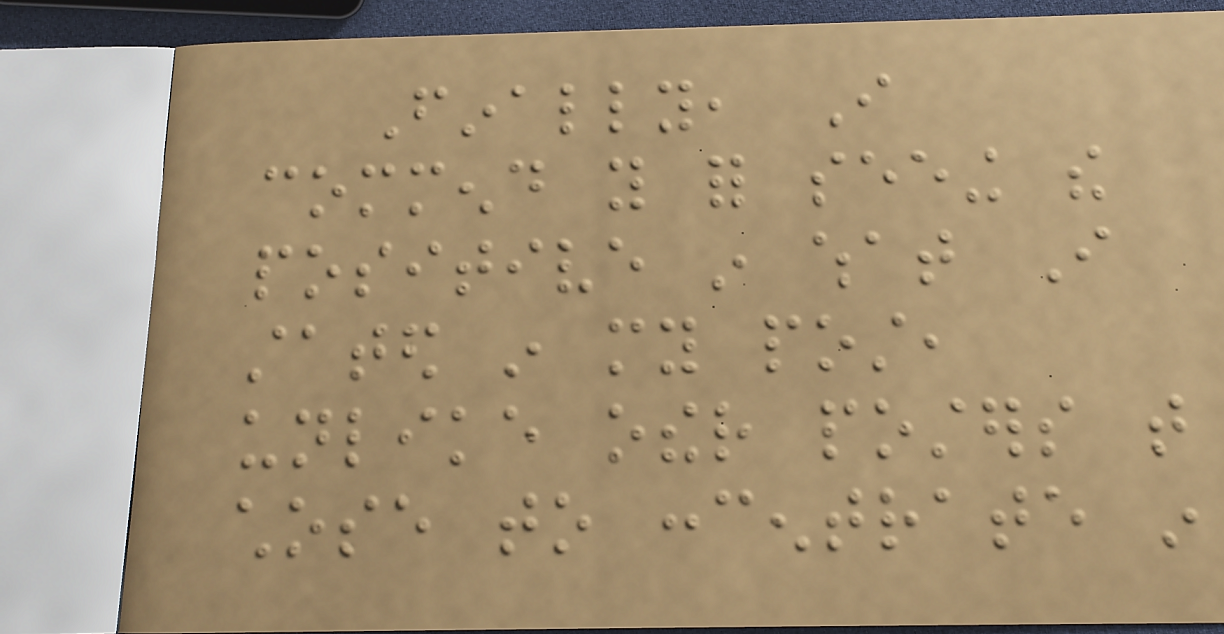Finally, I
commend you for seeing the
positive in what I
stated in my post,
unlike other posters that
chose to concentrate in
